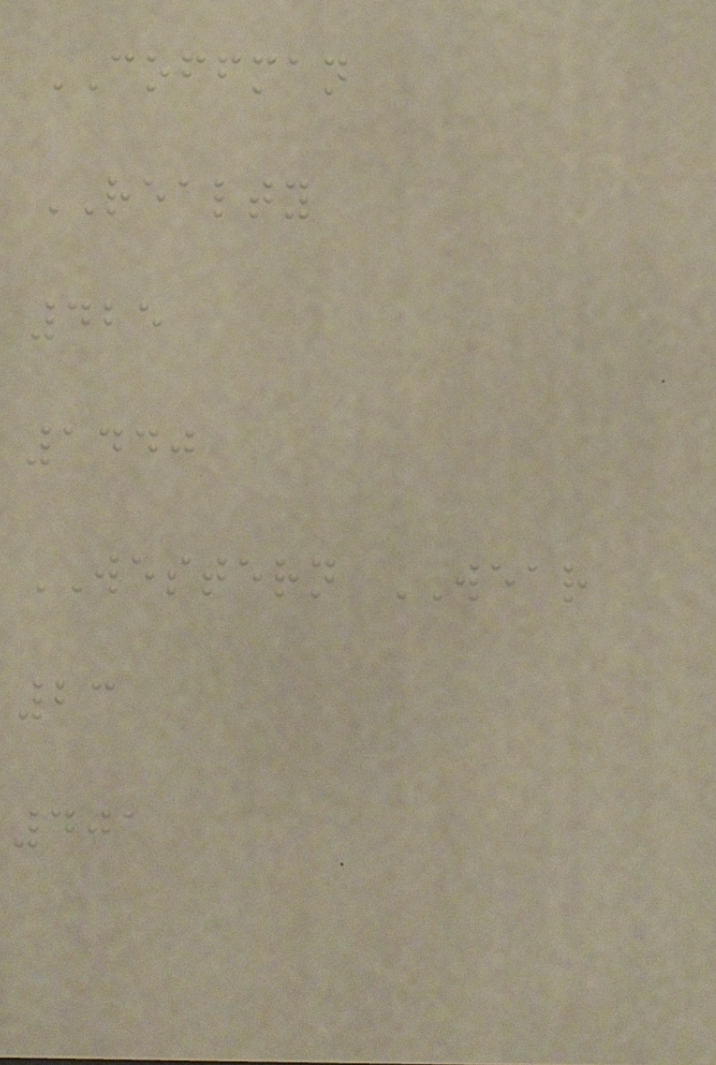COFFMAN
REALTY
425
1440
WESTERN WEAR
23
401
